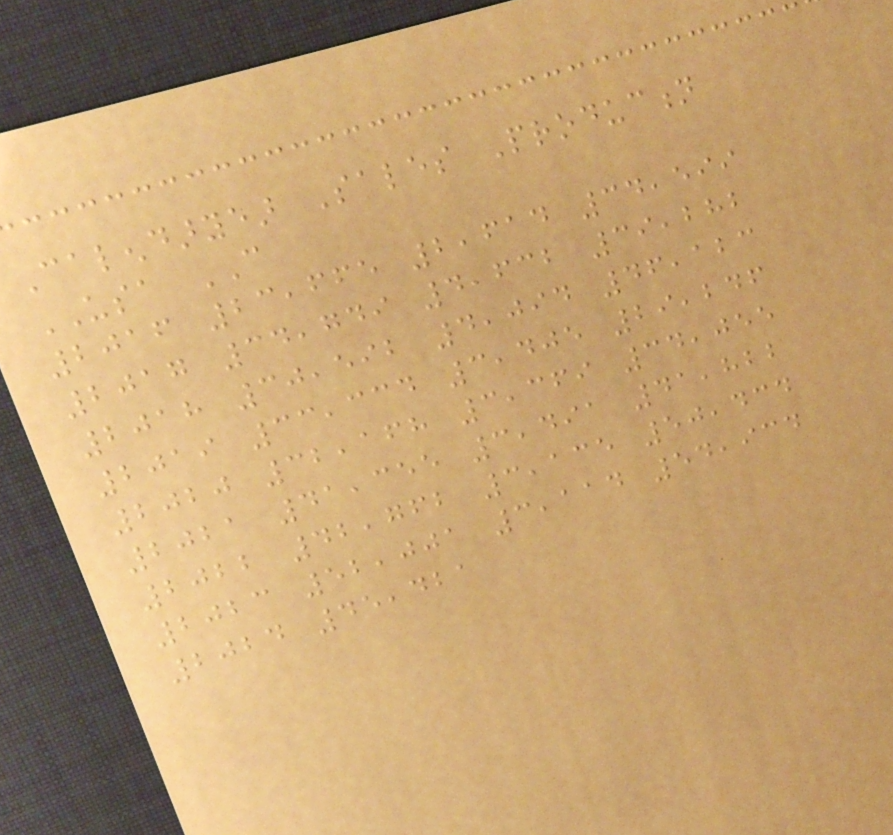Calendaryear Sales Production
USA CAN
2016 23,665 2,614 34,599
2017 34,749 4,632 39,282
2018 30,592 4,094 46,123
2019 33,334 3,405 29,246
2020 32,168 3,369 34,055
2021 41,355 3,491 41,822
2022 42,762 3,135 50,434
2023 52,001 3,114 54,934
2024 45,421
